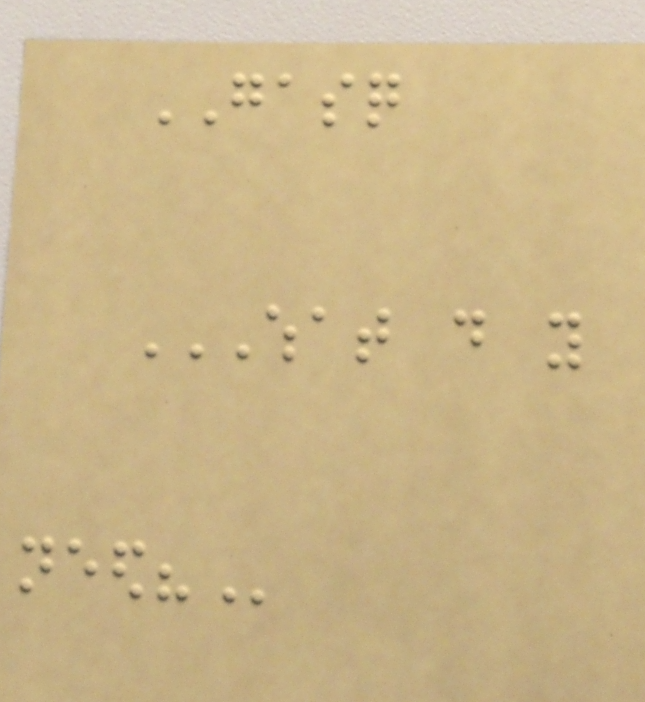GASQ
WHAT DO YOU
NEED?
